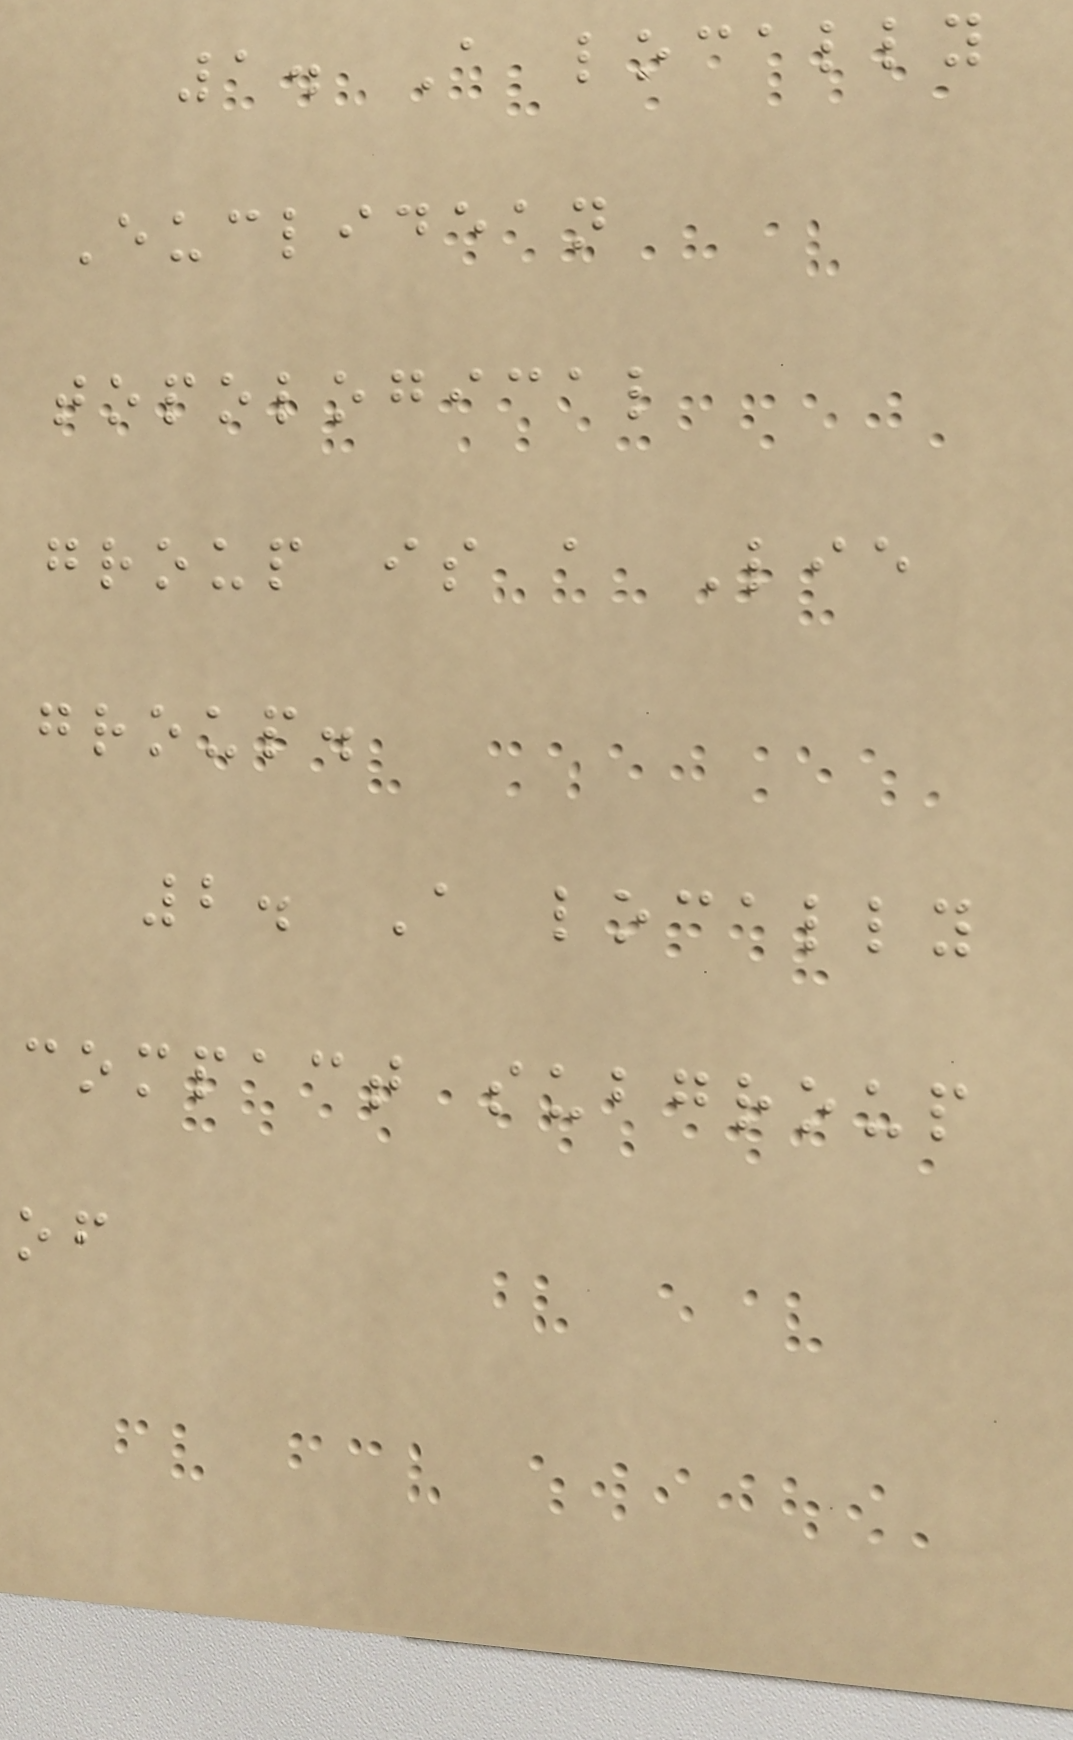1. A locally
Euclidean
topological
group is a Lie
group.
2. A locally
compact subgroup
of
